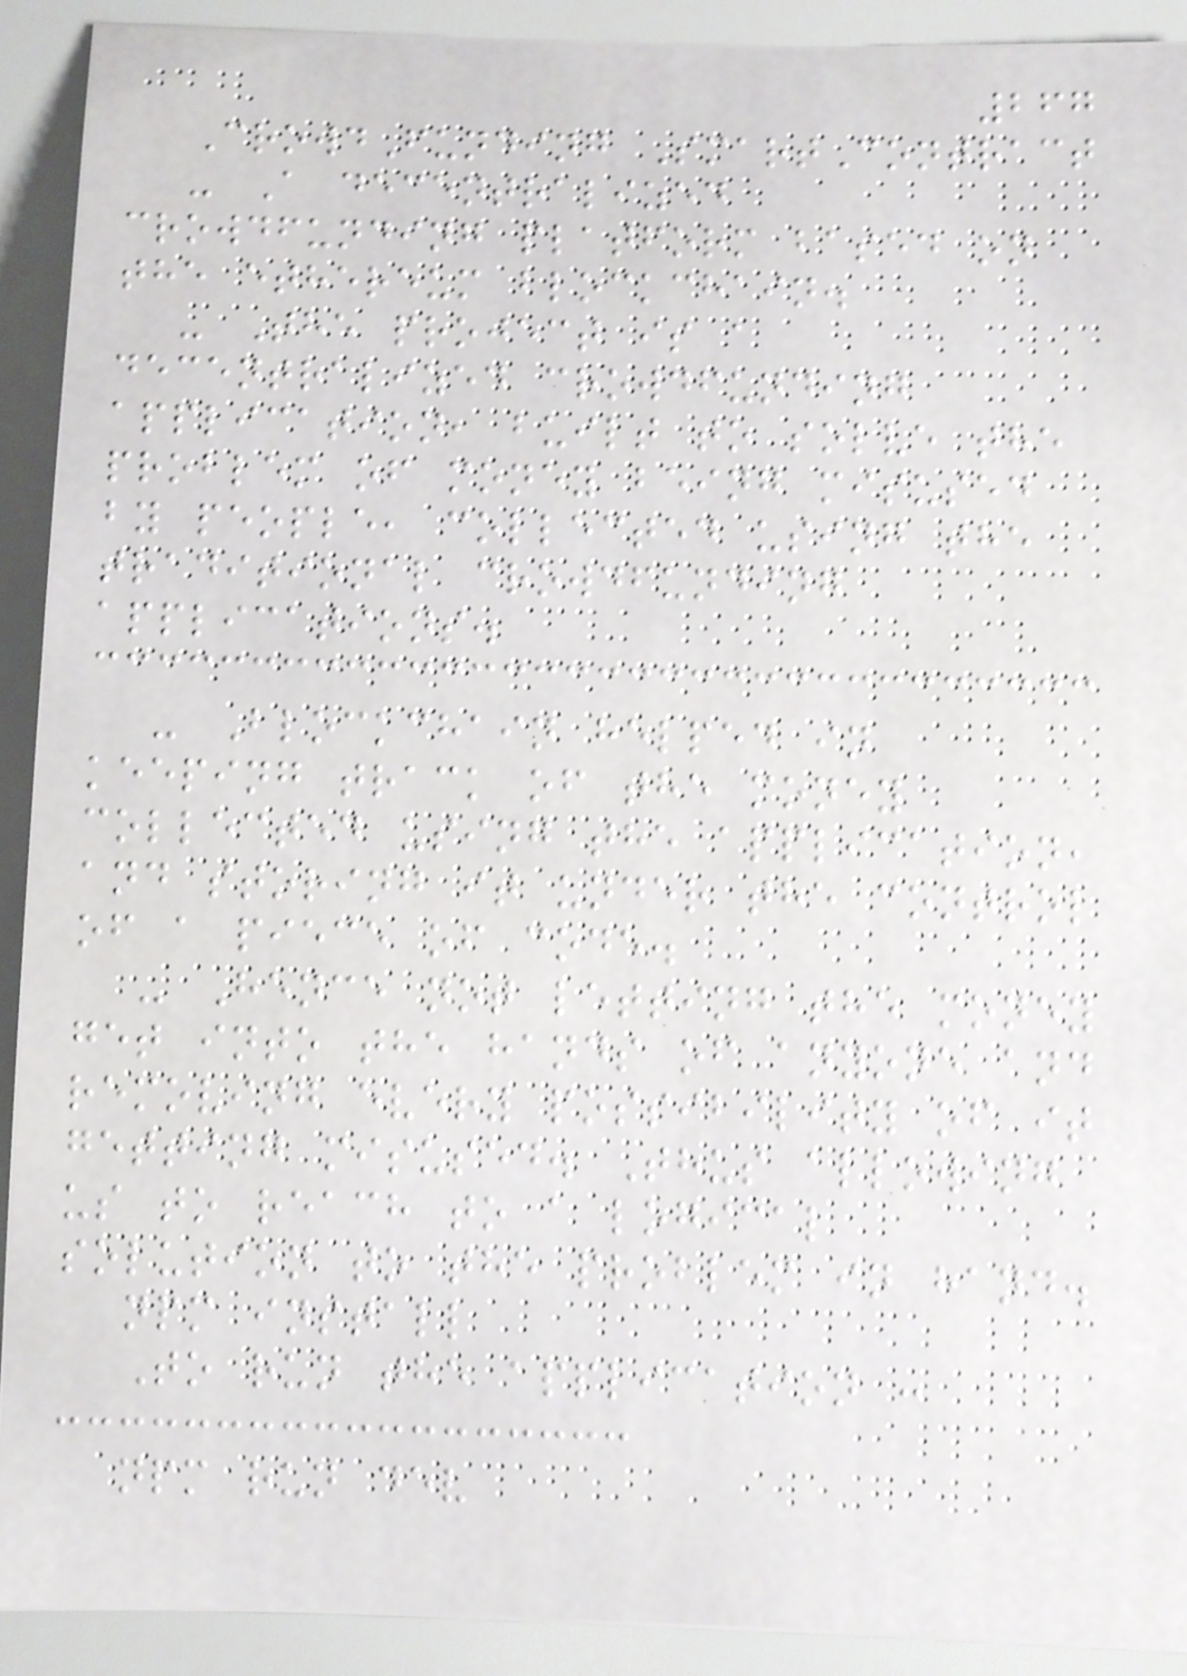267
CrowdFunding SmartContract
- A decentralized
crowdfunding platform based on
the ethereum blockchain.
- The project is a
decentralized crowdfunding
application, built to solve the
problem of money being misused
by people, collected using the
traditional crowdfunding
applications.
- Blockchain helped in
keeping track of the money
collected using the application,
and storing it under the control
of a piece of code.
- Hence not letting the money
get into the hands of anyone and
removing every possibility of it
getting misused. Thus allowing
us to reach to a logical
solution to the problem in hand.
npm install
To run the application :
npm run dev
